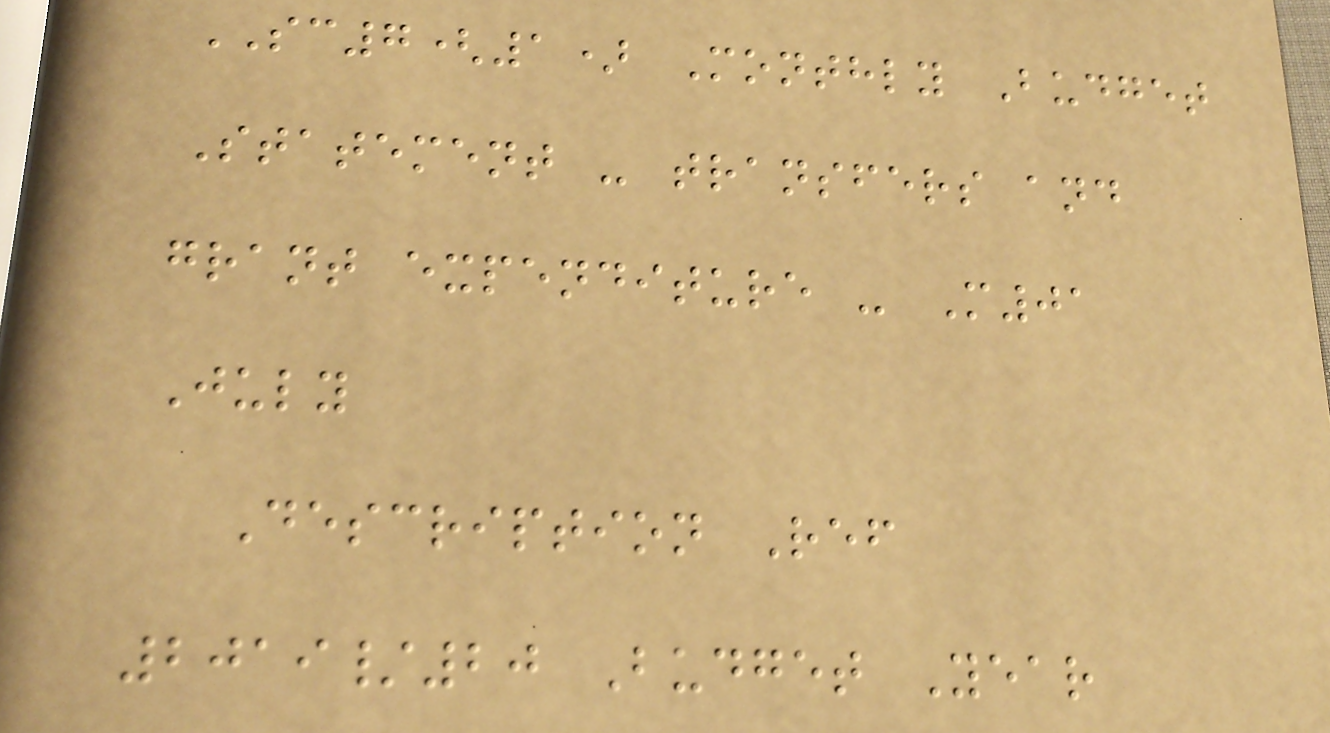SC7(1) Monthly Budget
Statement - transfers and
grant expenditure - M01
July
Description Ref
2019/20 Budget Year
